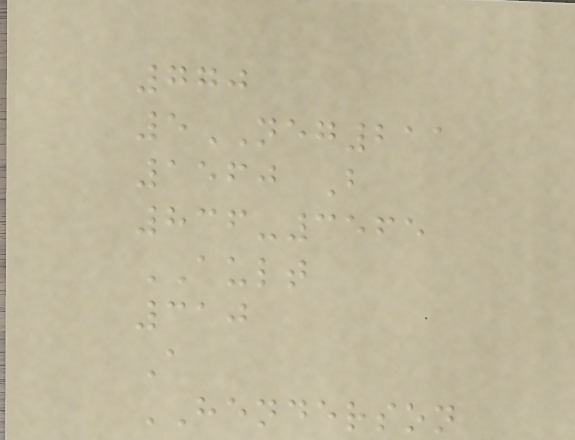770
5NEG211
1560 B
836-3565
AULT
310
A
HENDERSON
